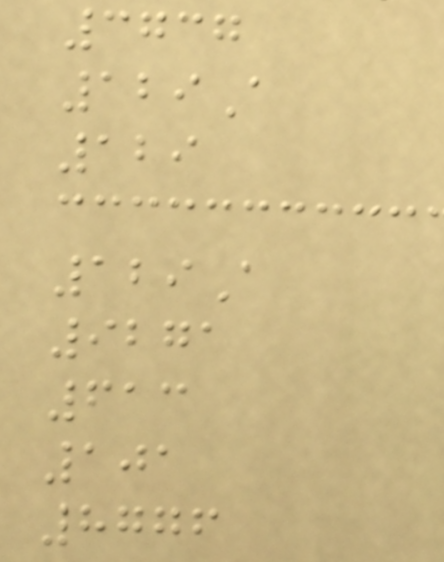3737
129A
129
129A
9271
613
101
8776
